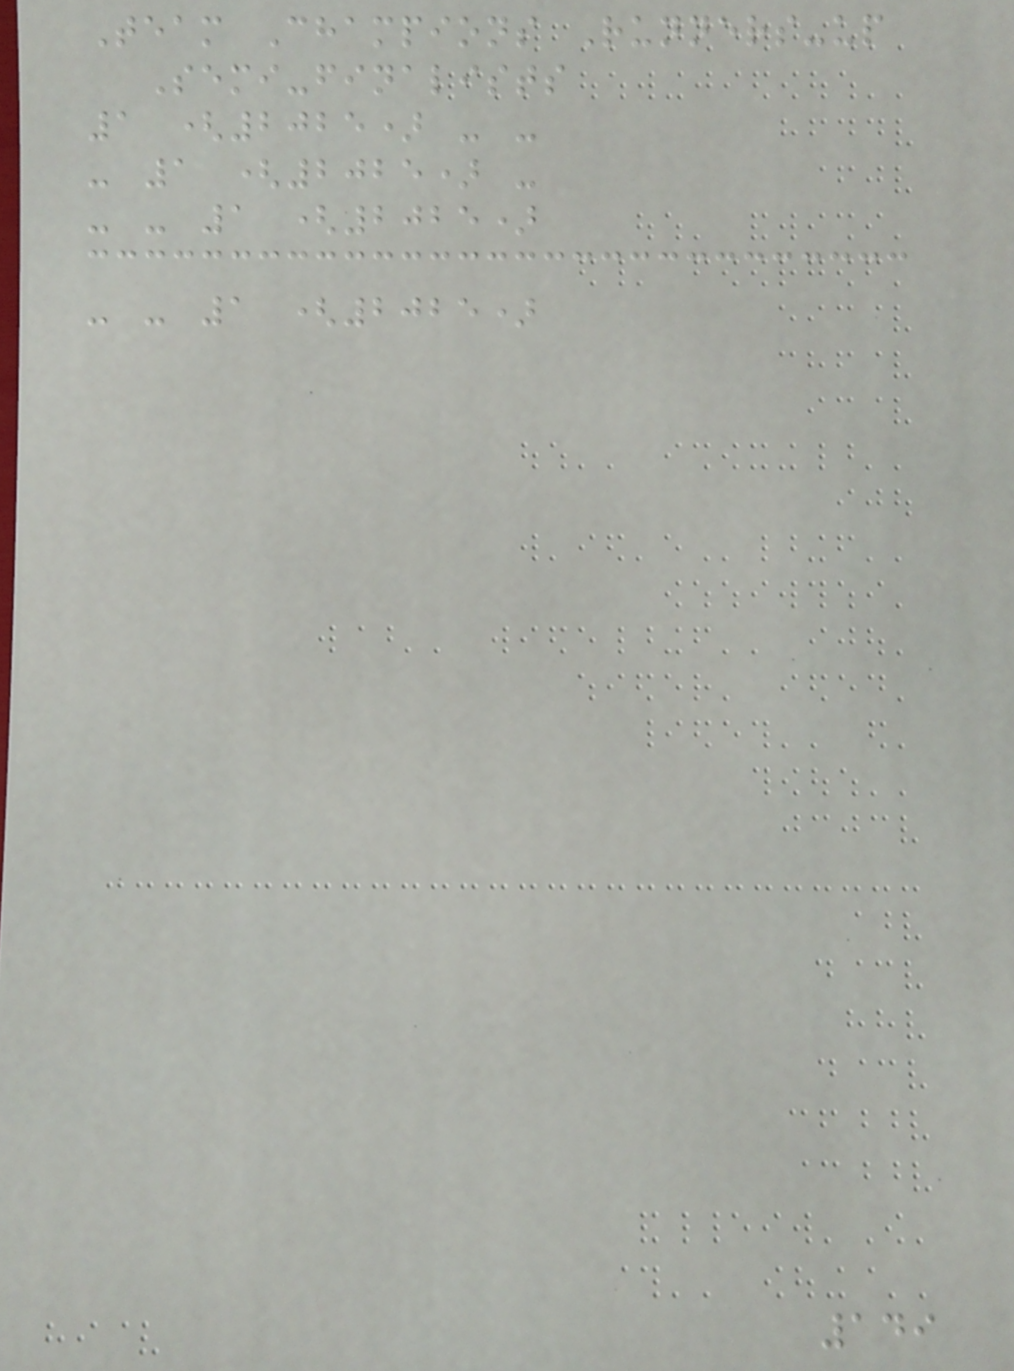Team Champions Runners-up
Semi-finalists
1 (2025) - -
- 1 (2025) -
- - 1 (2025)
- - 1 (2025)
149
